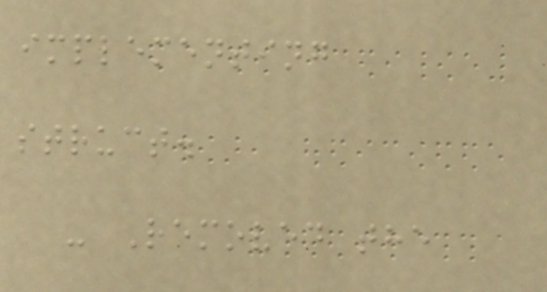implementing
struct.
- Removed the
